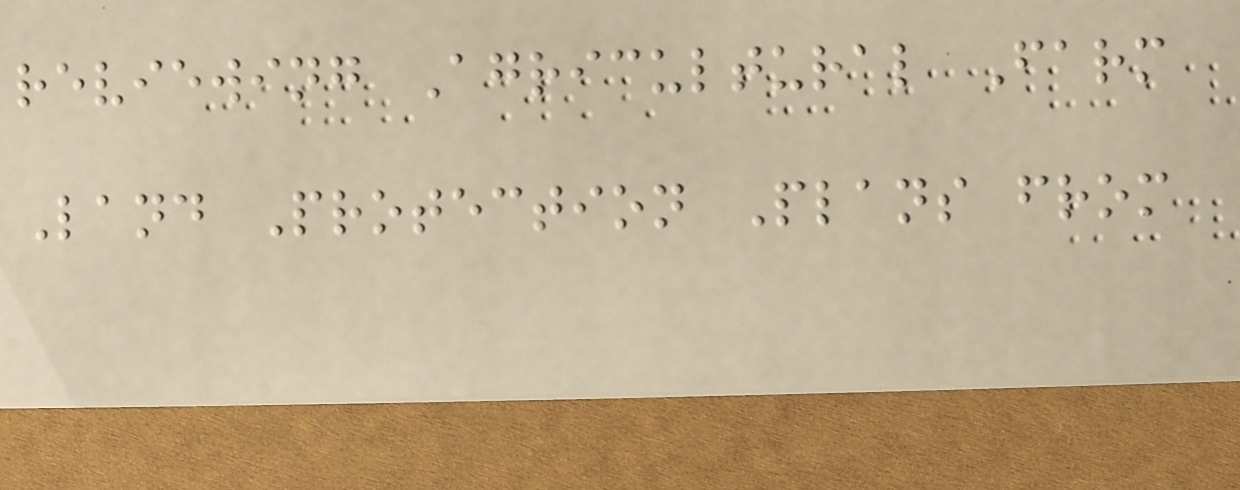reviewing Agricultural Farm
Land Protection Plans from
